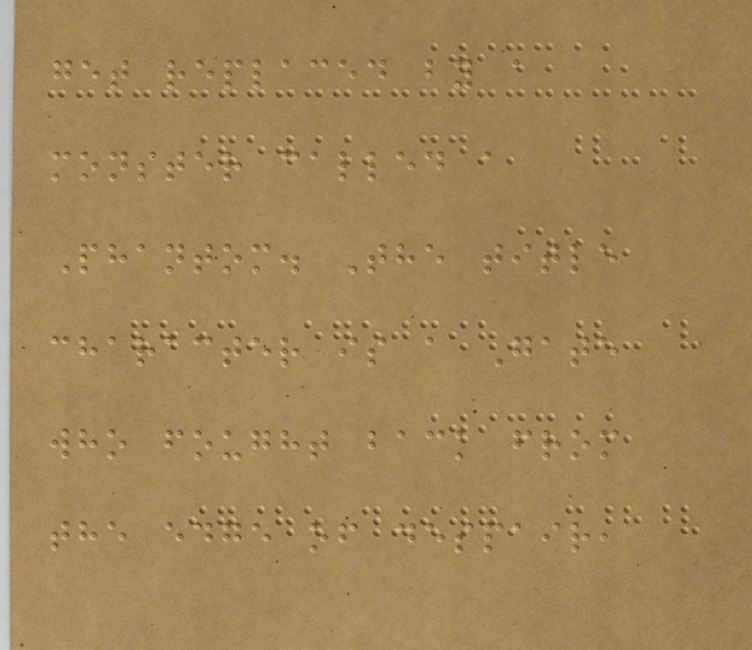get replaced by a
monster called a
Phantom. The title
character is a Gate
who fought back from
the edge of despair,
